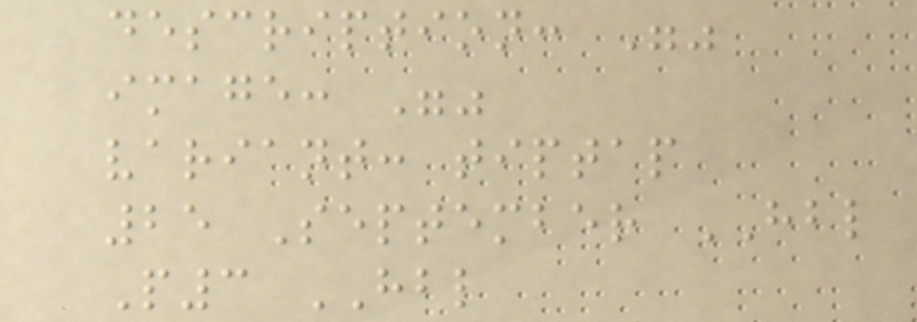description: ""
image: ""
variant: tiptap
25 September HBL
P3 HBL
